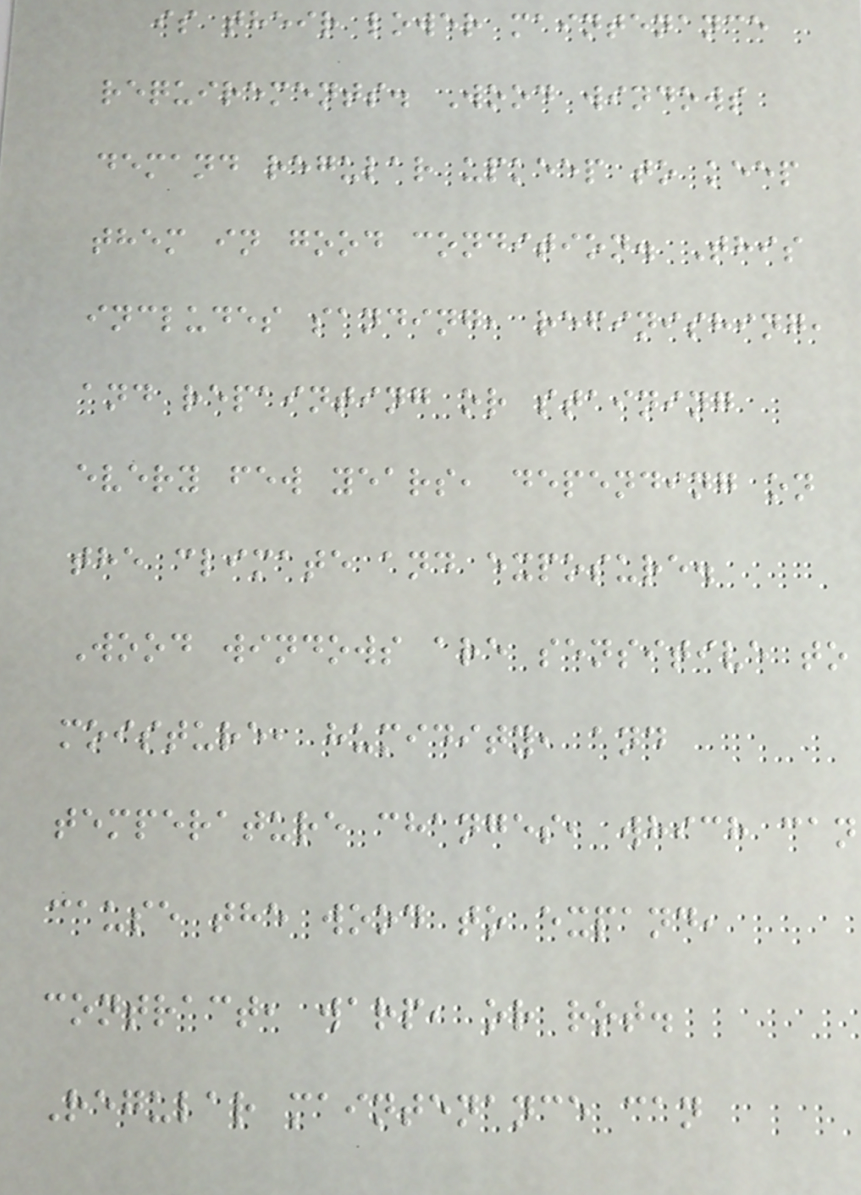is their lower maintenance
requirements. Wood windows
demand regular upkeep to keep
them in good condition. This
includes sanding, refinishing,
and repainting or staining
every few years, depending on
the climate and exposure.
Wood windows are sensitive to
moisture, humidity, and
temperature changes, which can
cause the wood to expand,
contract, warp, or rot.
Regular maintenance can
